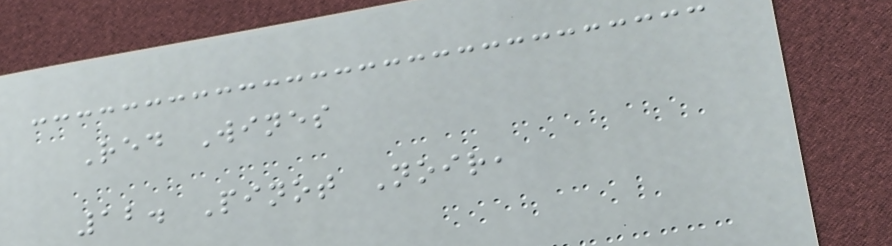Red Wines
12. Pinot Noir,
